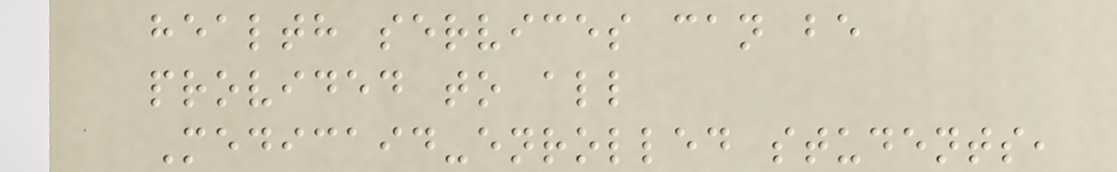health services can be
provided to all
Medicaid-enrolled students,
